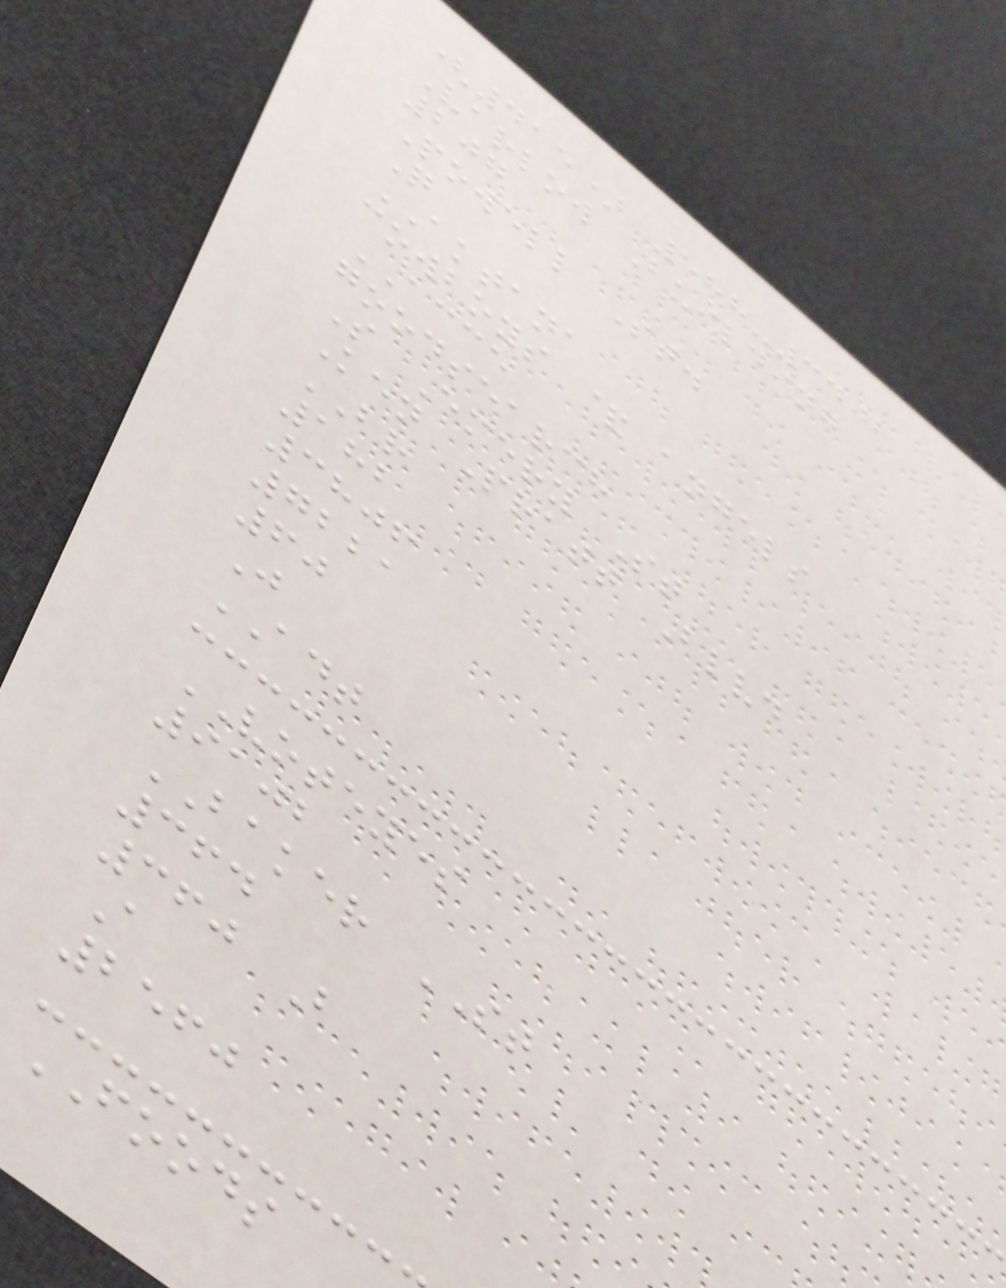(415) 588-3402
Varlow Building
207
Powell St.
Q
AKTANA
cowboys & angels
ACCE
goodsearch
S Emery St
Ken Pratt Blvd
BR
182
3806
7221
60
J
ADT
VOTEYES
9102
BAKER ST
364
360 B
A
2560
FOODS
